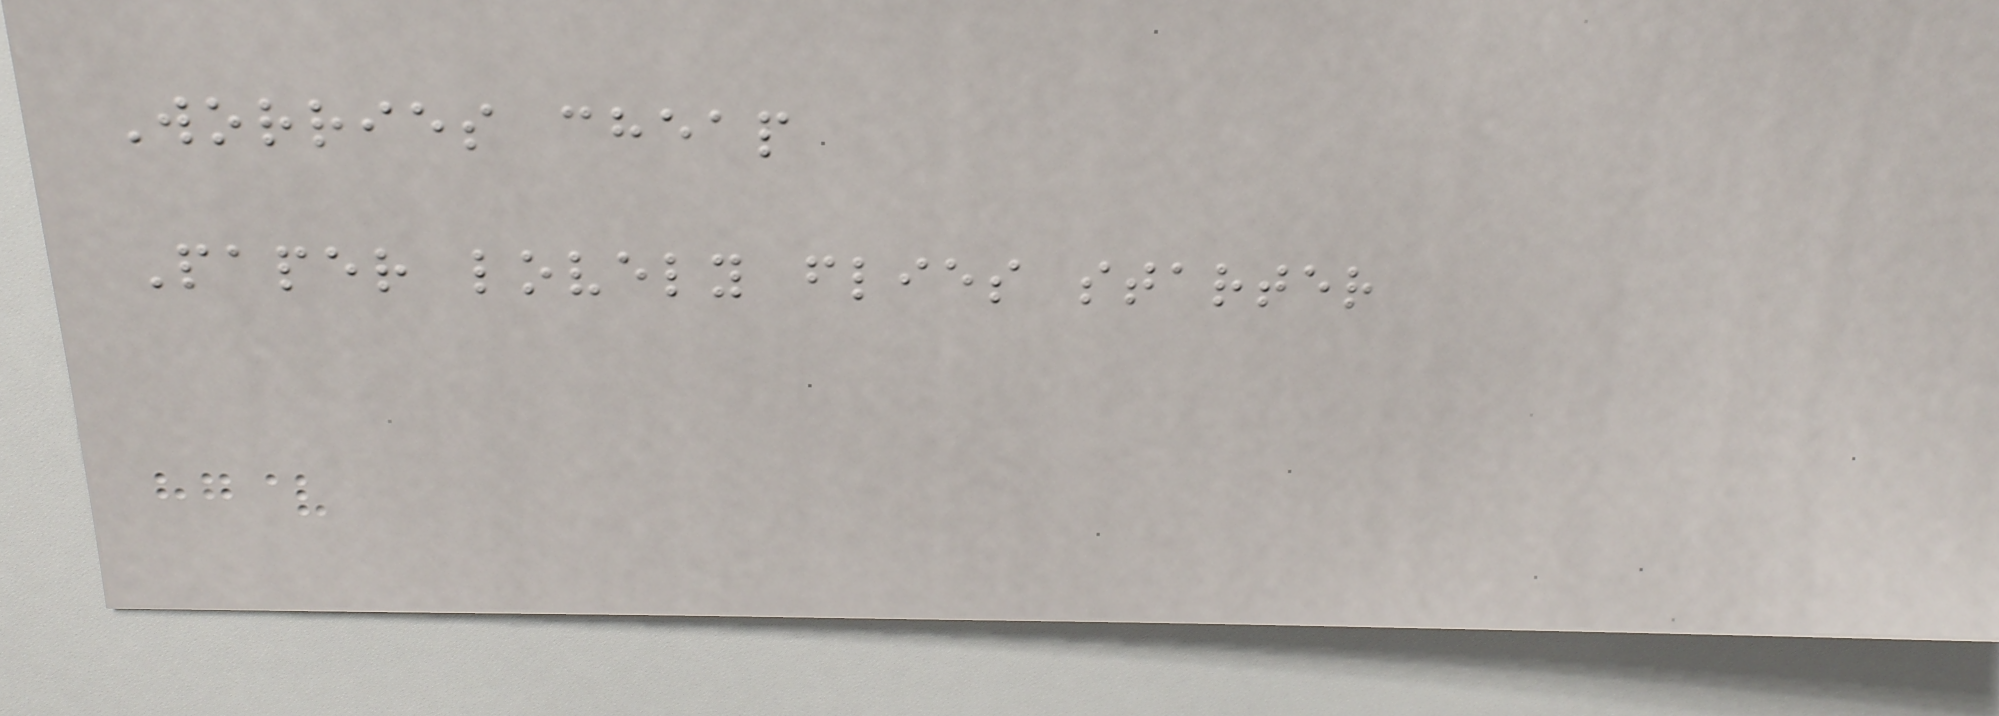Worries cheap
Paper lovely flies starter
